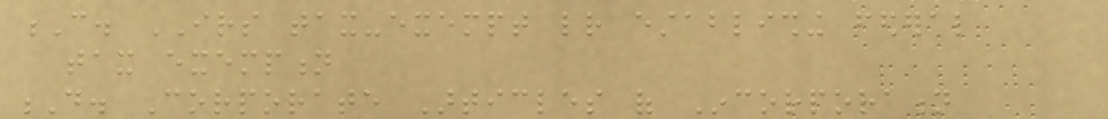C. IRS tax-exempt letter establishing federal
tax exemption
D. Corporate Articles of Incorporation
